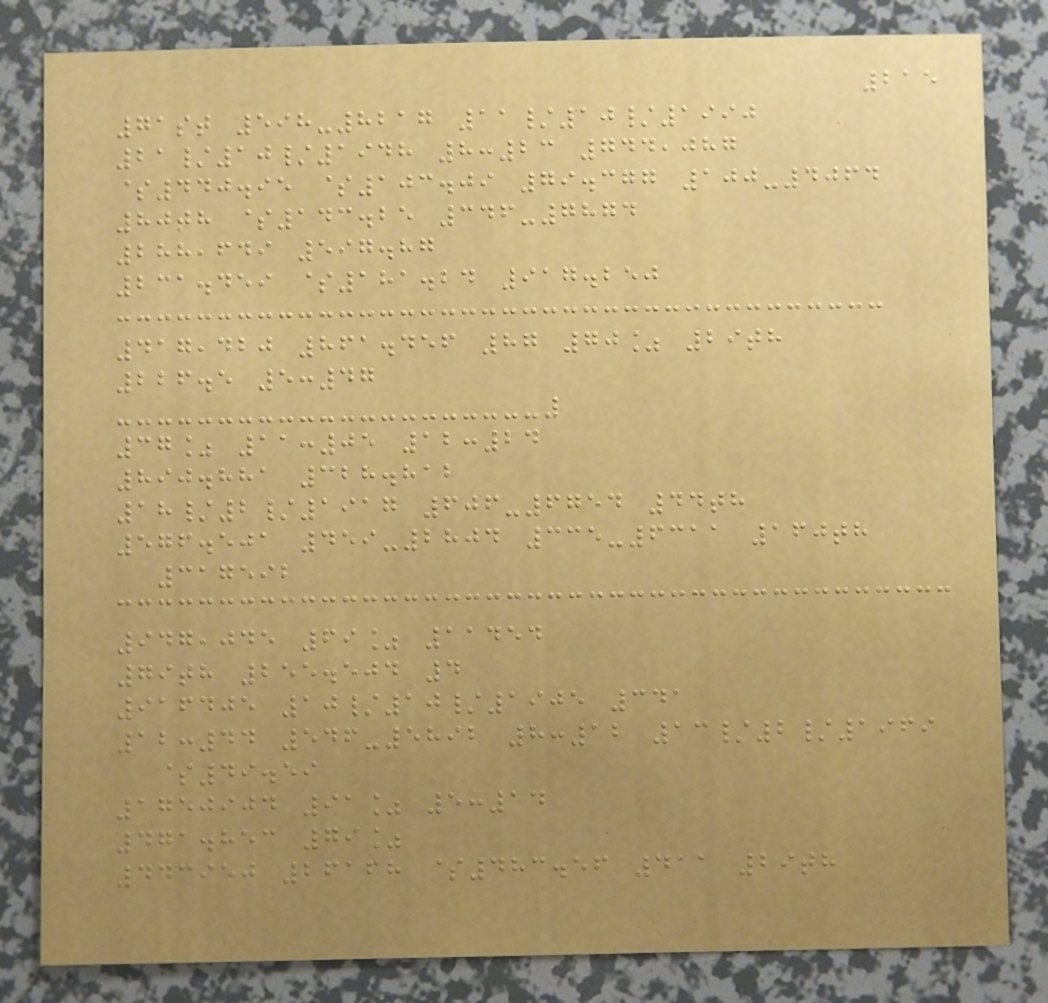215
71st 598-8217 11/10/1990
21/10/1948 8:23 744,087
$440.95 $103.09 79.377 100-4064
80th $143.25 346-7874
288,649 597.87
231.459 $181.24 917.250
417,420 861.456 87 70% 29th
226.5 5:47
37% 11:05 12:24
890.881 328.812
18/2/1917 606-6754 44th
576.501 459-2804 335-6311 160th
317592
947,045 69% 11454
79th 255.504 4
916405 10/10/1905 341
12:44 546-5892 8:12 13/2/1969
$49.59
1750904 91% 5:14
471.853 79%
443950 26168 $483.56 411 29th
